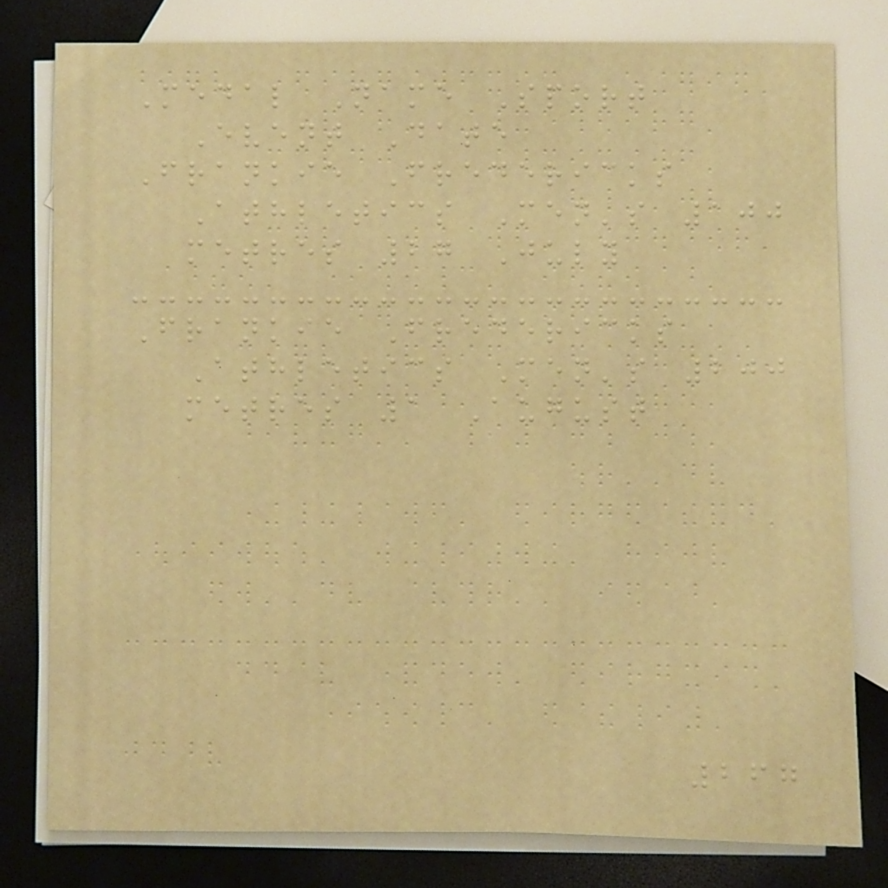Medal Name Sport
Event Date
Frankie Fredericks
Athletics Men's 100
metres 27 July
Frankie Fredericks
Athletics Men's 200
metres 1 August
267
